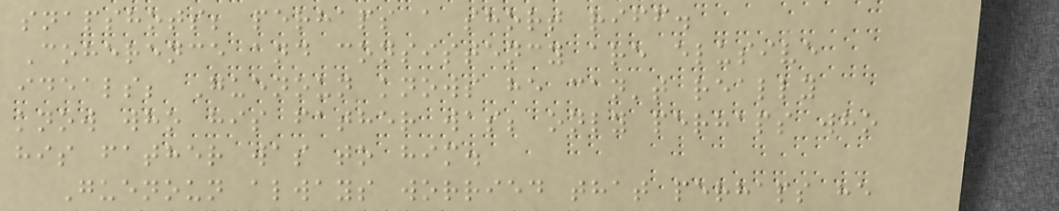snapshots; perhaps a short riff.
Coherence and consistency are elusive
ideals; Guenoun knows he can't really
know who his father was; only perhaps who
his father was to him.
Guenoun always worried that perhaps he
